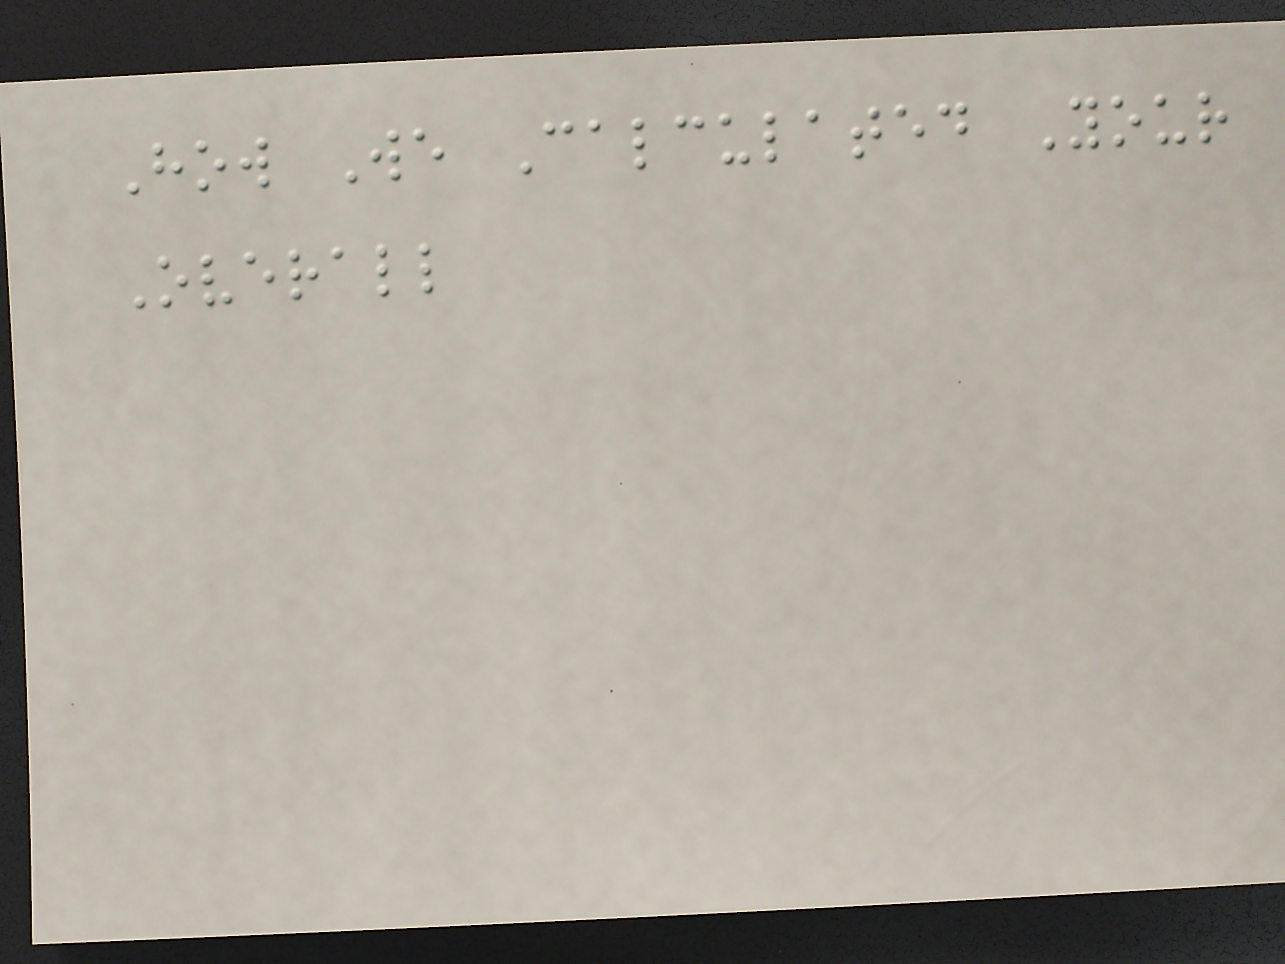How We Calculated Your
Overall
